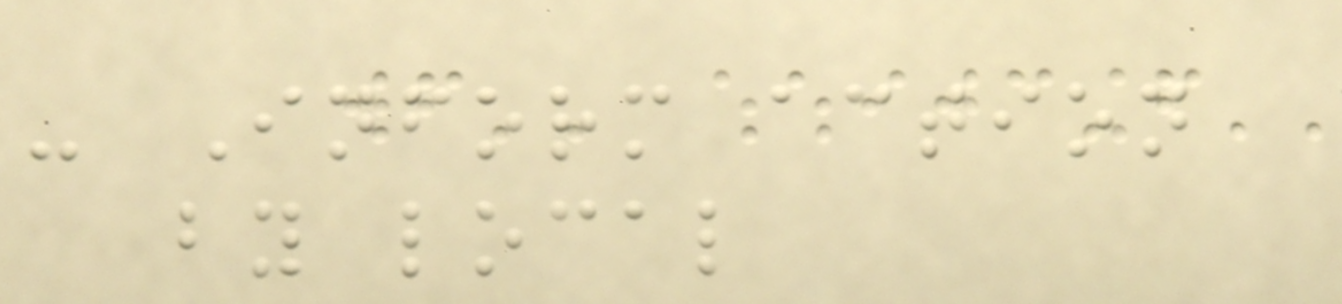- Inform action
by local
